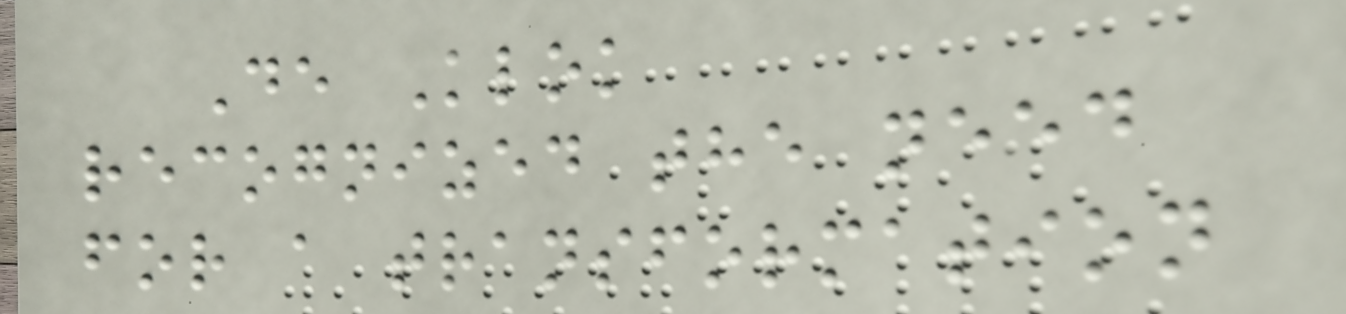De Klok
recognized the need
for a transformation
